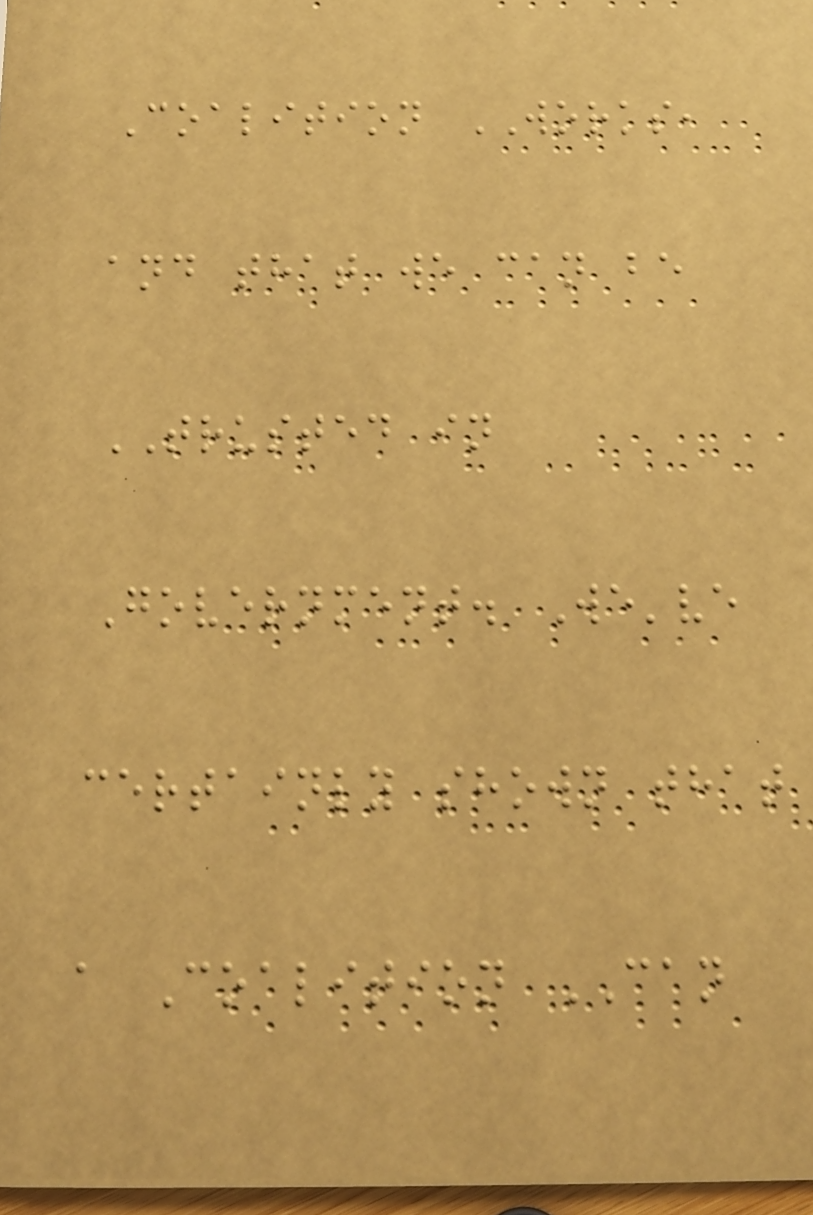Coalition WORKS,
and that we can be
TRUSTED in
Government. We've
certainly shown that
a Coalition CAN
